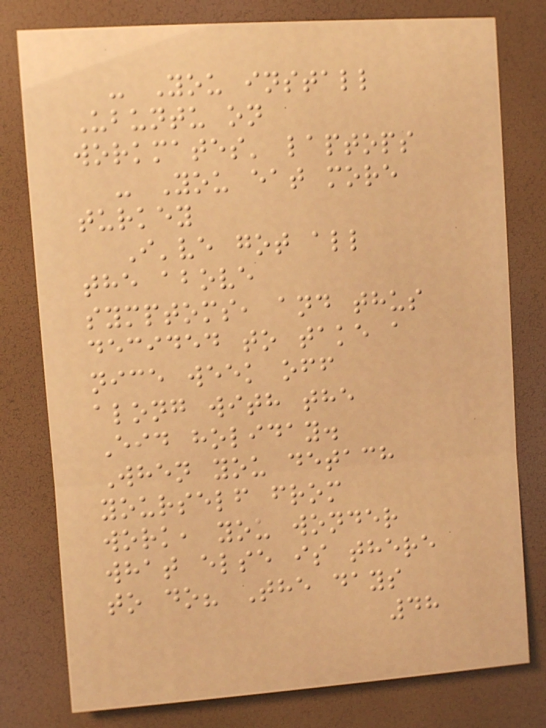- You install
Ubuntu on
workmates' laptops
- You eat more
turkey
I've got all
the above
symptoms, and thus
decided to take a
nice week off
along with the
Eid holiday.
When you detach
yourself from
work, you wonder
what else is there
to do? The days
48
